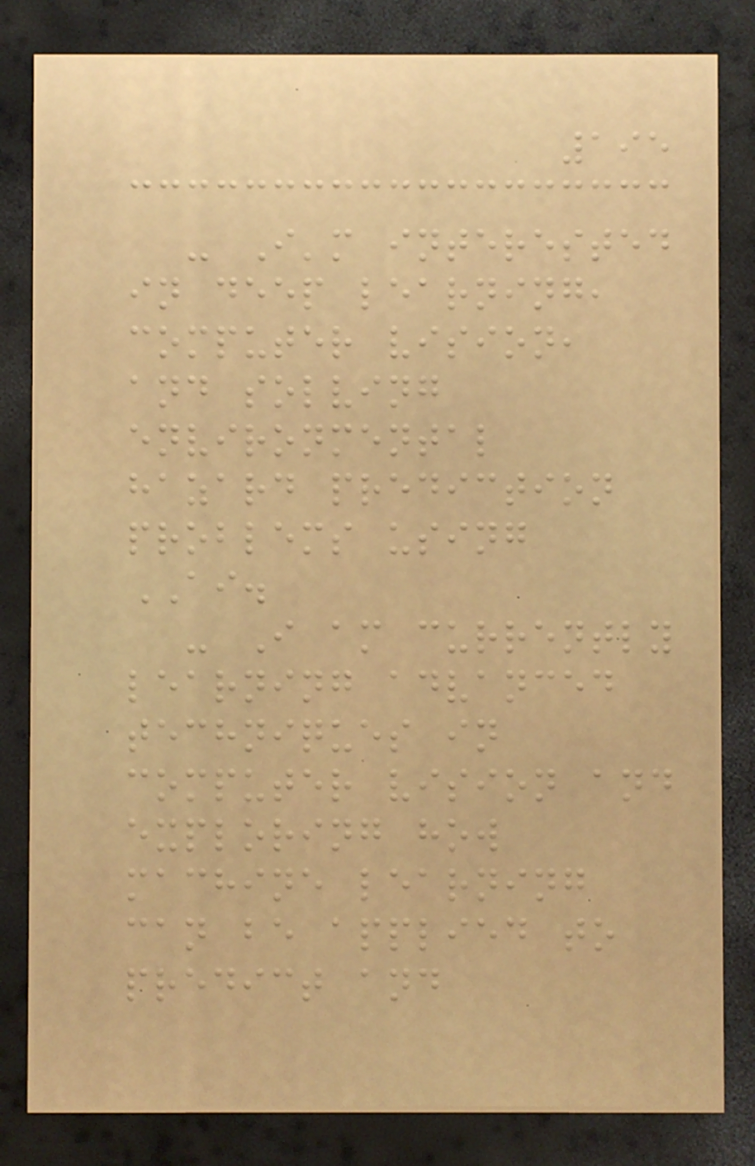195
- I'm interested
in deep learning,
computer vision,
and solving
environmental
hazard prediction
problems using
AI.
- I am currently
learning advanced
techniques in
computer vision and
exploring how
machine learning
can be applied to
predict and
